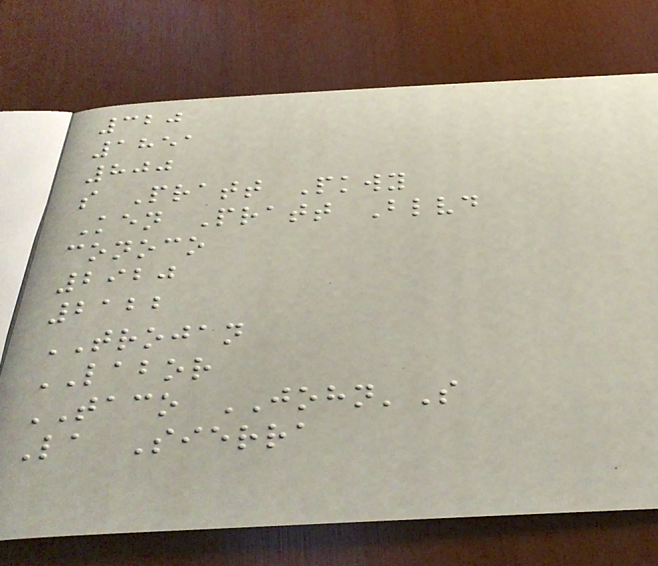320
1851
800
s Pratt Pkwy
Ken Pratt Blvd
conoco
2920
2122
TROJAN
LABOR
TACO JOHN'S
La Sierra
